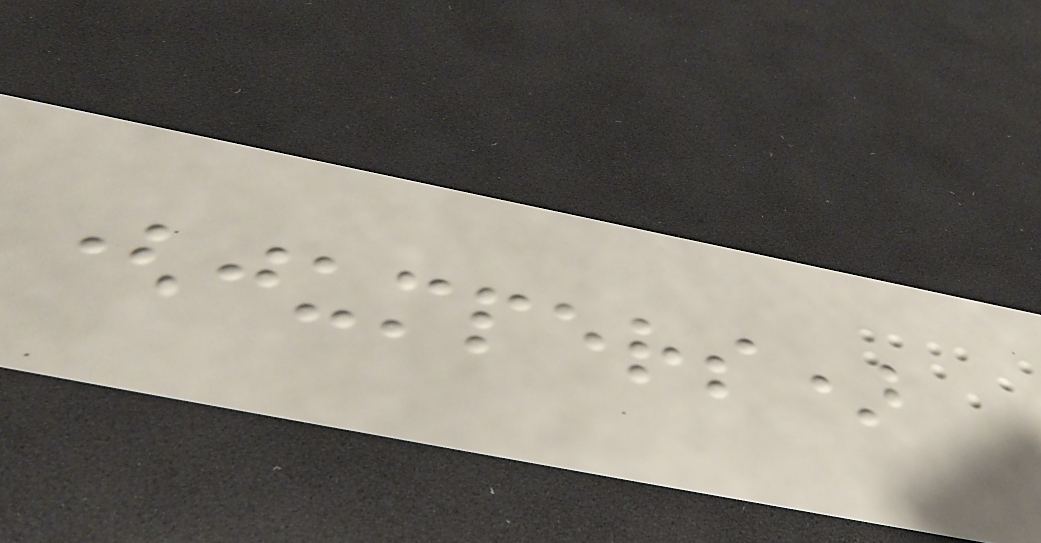(jumpers)
